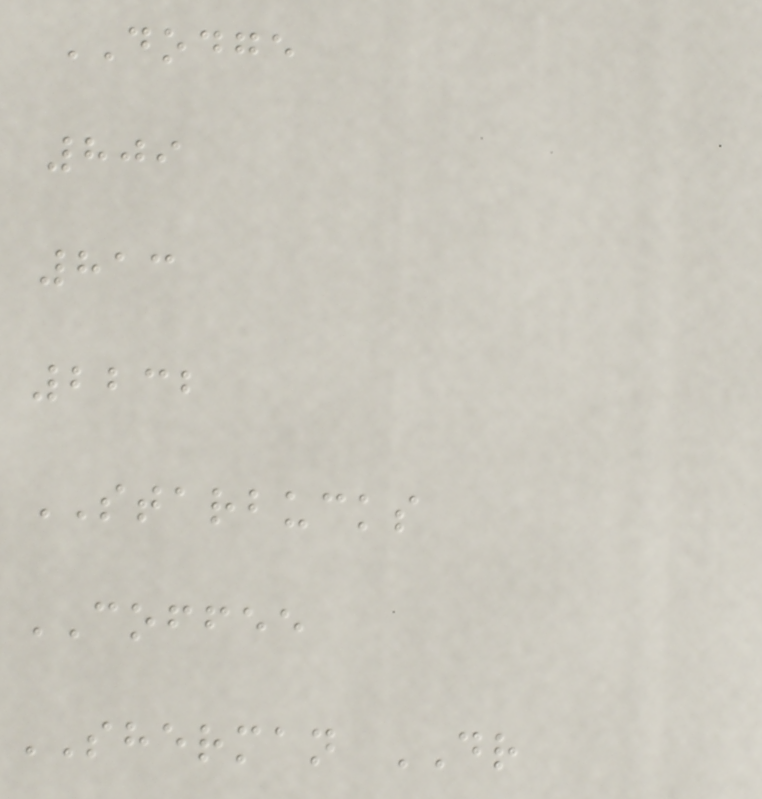DODGE
809
813
2232
STARBUCKS
COFFEE
SHERMAN DR
